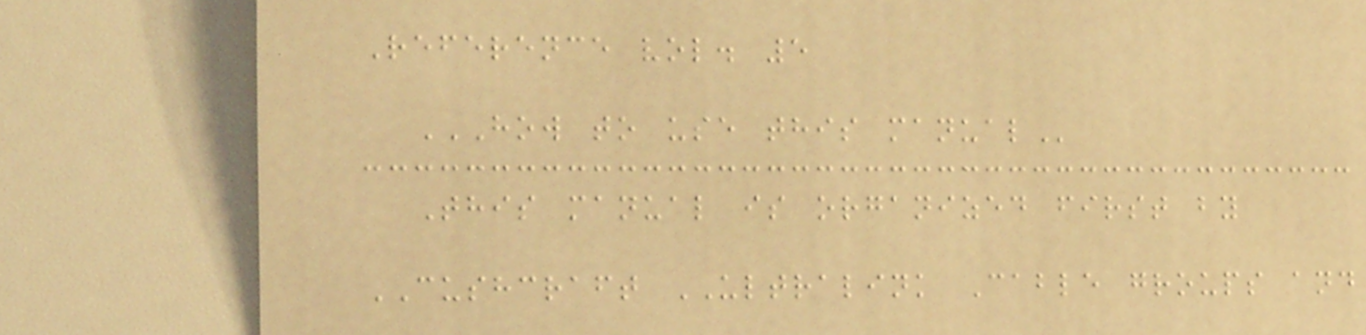Reference vol. 5
HOW TO USE THIS MANUAL
This manual is organized first by
CUSHCRAFT ULTRALINK Cable groups and
